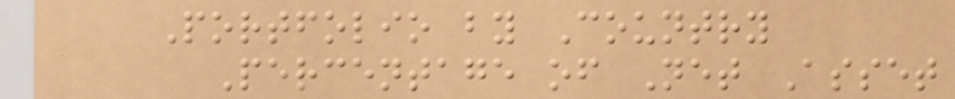Portfolio by Country
Percentage of Net Asset
